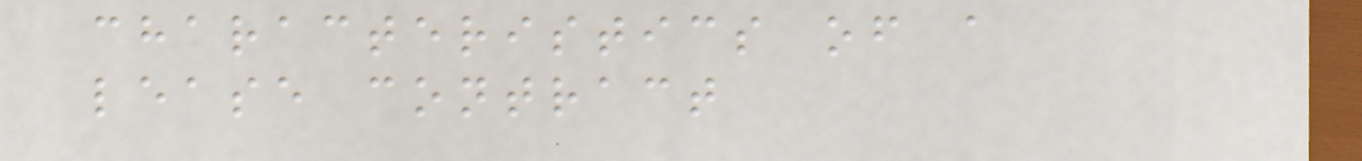characteristics of a
lease contract
